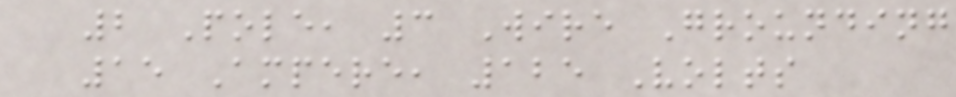2 Pole, 3 Wire Grounding
15 Ampere, 125 Volts
